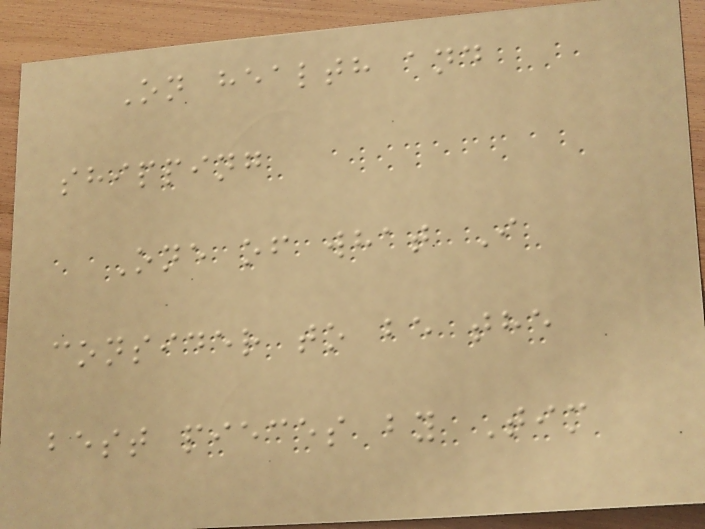On health and
shipping
One of what I
consider to be the
best pieces by Tim
